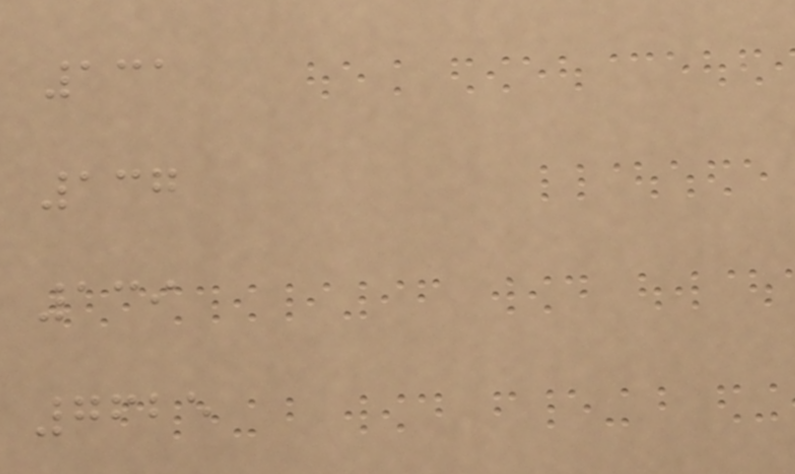131
137
139
7625
